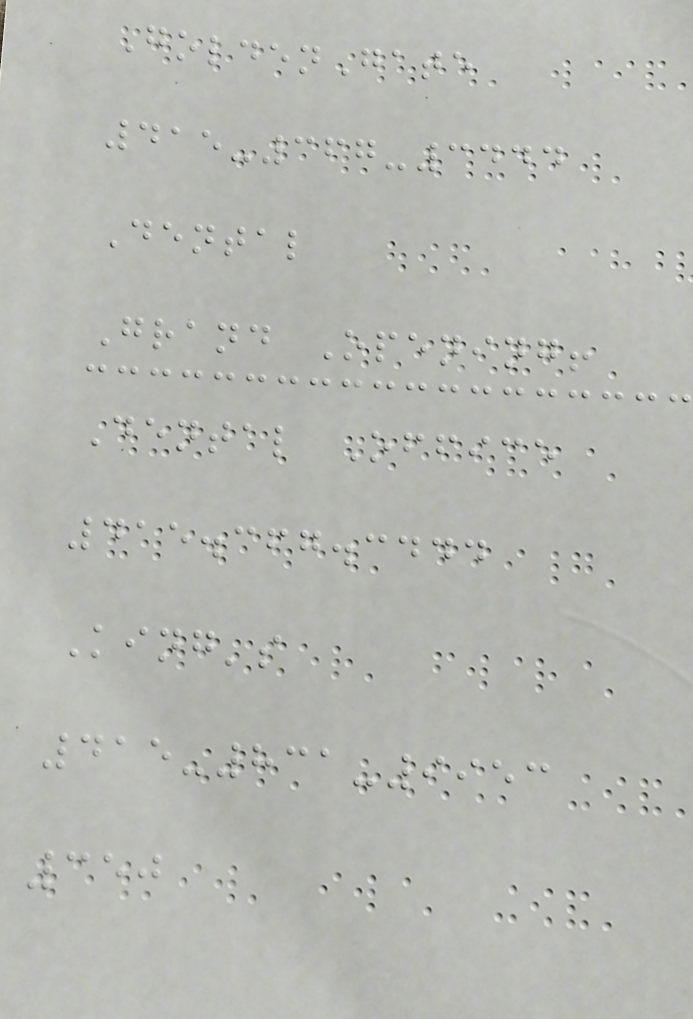GoldenGate
415-367-3444
Dental
Grand Opening!
Dental Office
415.367.3444
King's
415-831-9953
350
